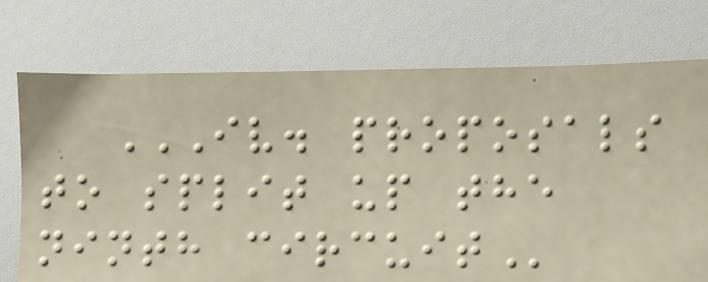IV. PROPOSALS
TO SPLIT UP THE
NINTH CIRCUIT
